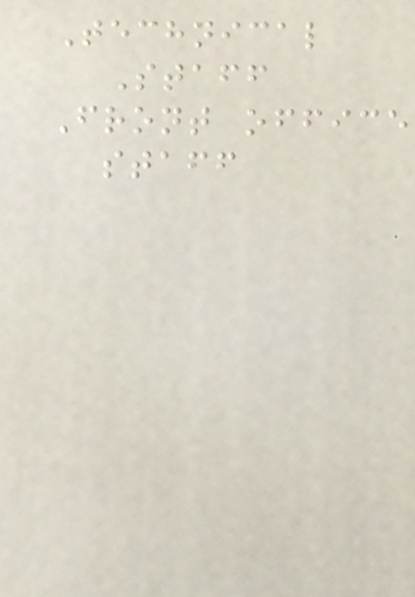Technical
Staff
Front office
staff
